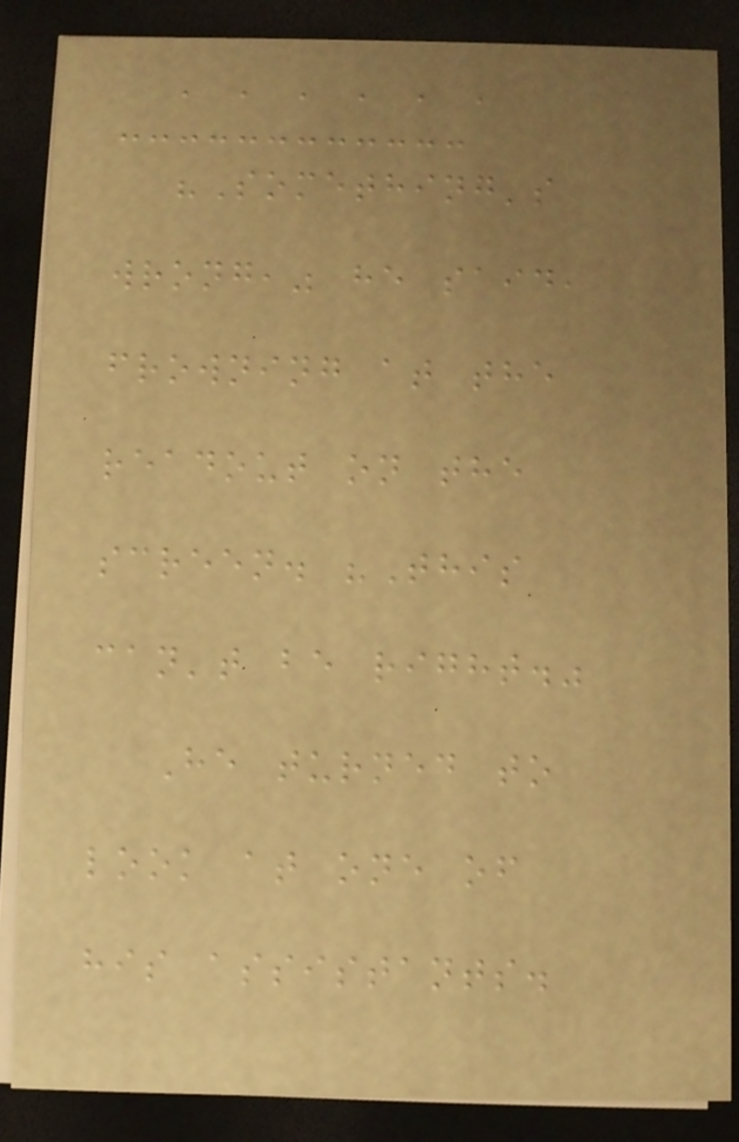, , , , , ,
"Something's
wrong," he said,
frowning at the
readout on the
screen. "This
can't be right."
He turned to
look at one of
his assistants.
